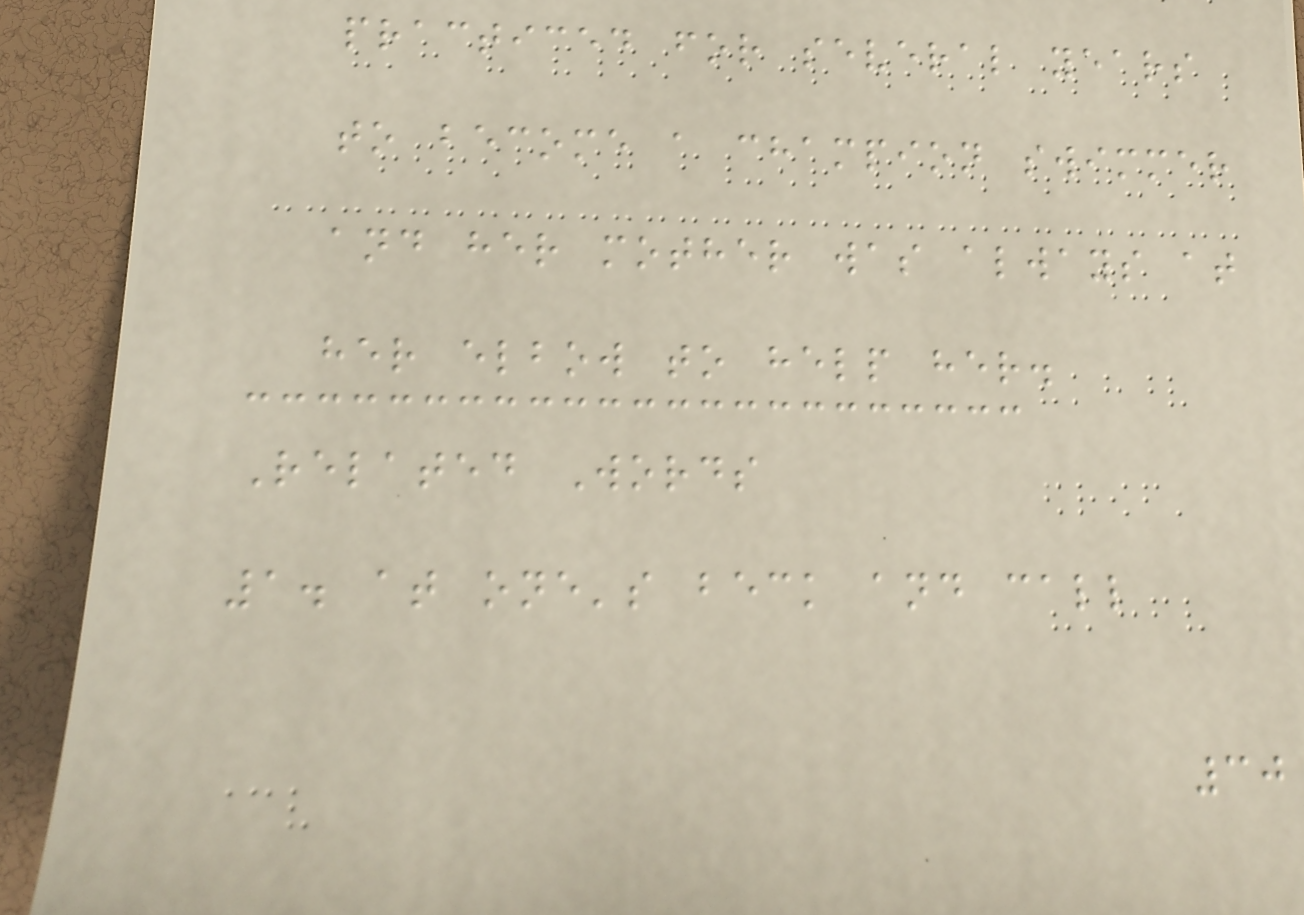practiced for several years
to become a champion swimmer
and her mother was always at
her elbow to help her.
Related Words
1. at one's beck and call
30
